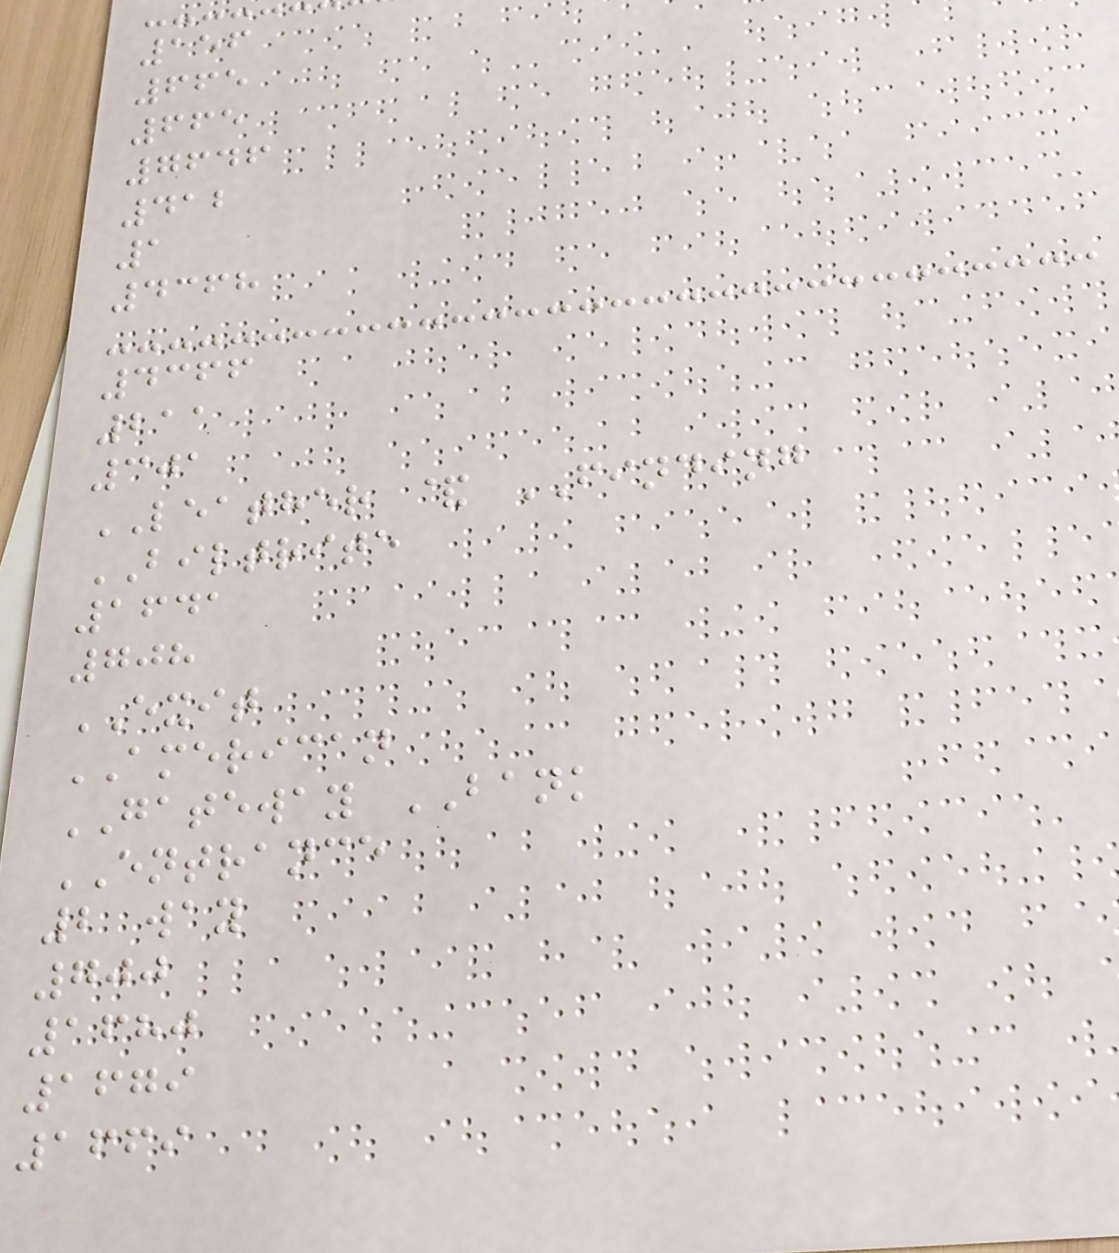156
665
665
7646
412
1
4368
4366
211
301
LEATHER & FINDING
BILTRITE
1641
708
EXIT
AMERICAN
GATEWAY BANK
ENTRANCE
2 way
700
1680
1679
1669
